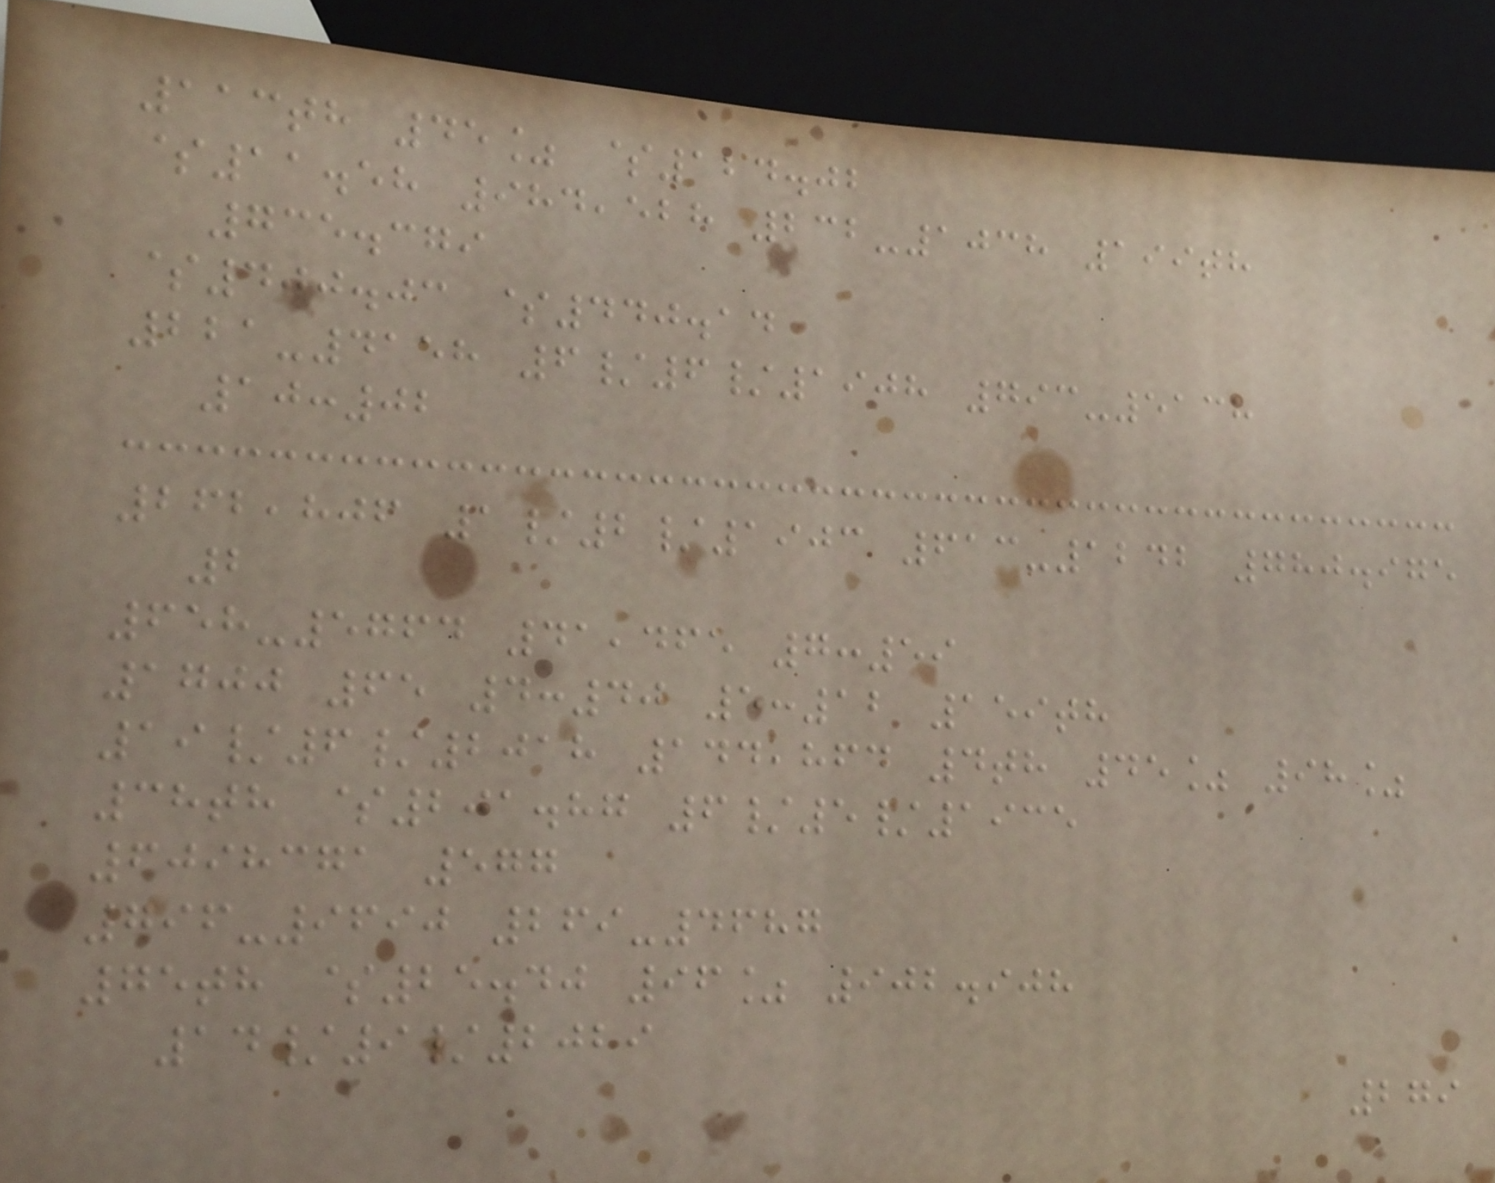113th 45% $124.02
$11.58 984,528 232-1038 199th
735.379
$400.03 $440.14
221-4158 6/6/1908 793-5138
10:02
262,806 1/2/1903 613-1242 780.975
2
658-5764 41,465 7:59
1700 65 4:40 5:12 159th
19/6/2018 144,864 4th 45% 98%
38th $201.87 6/5/1935
6098371 577
796-9690 269-4687
75th $25.40 96% 902.908
14/9/2029
279
